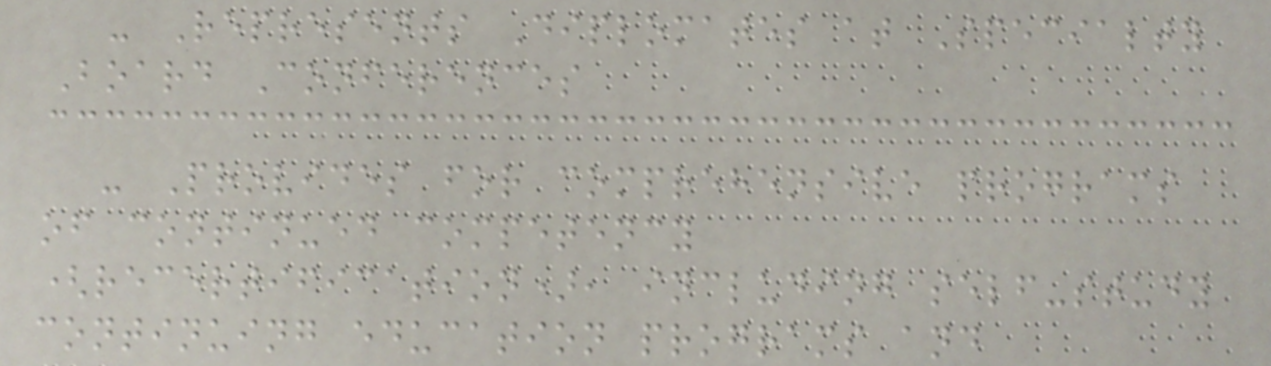- Represents Diplomates at Specialty
Board Conferences
- Provides for comprehensive programs
of continued competency
(recertification), including self-study
continuing education programs and
